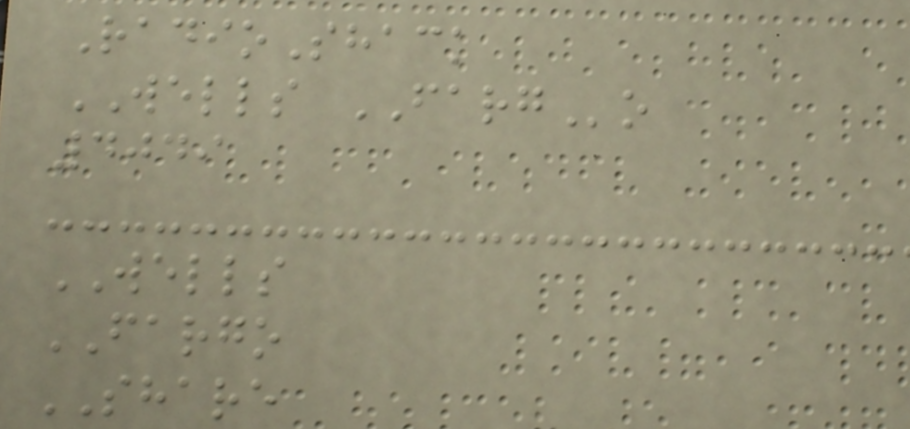RadioShack
WELLS FARGo
4049
WELLS
FARGO
SHARE
